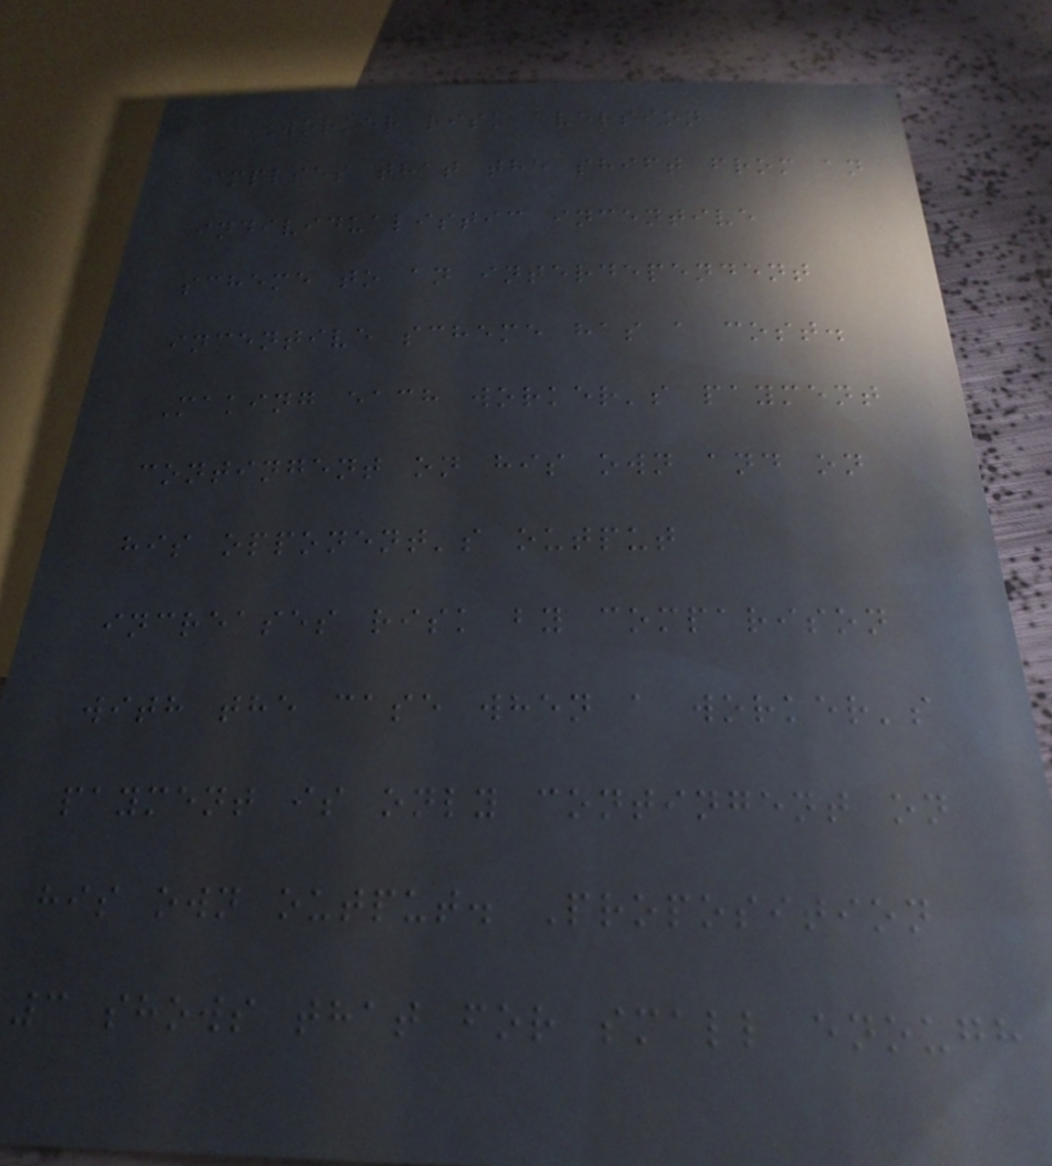Worker risk aversion
implies that the shift from an
individualistic incentive
scheme to an interdependent
incentive scheme has a cost.
Making each worker's payment
contingent on his own and on
his opponent's output
increases risk by comparison
with the case when a worker's
payment is only contingent on
his own output. Proposition
3 shows that for small enough
